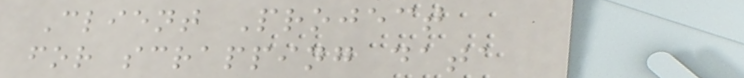Client Project
for scrapping data
